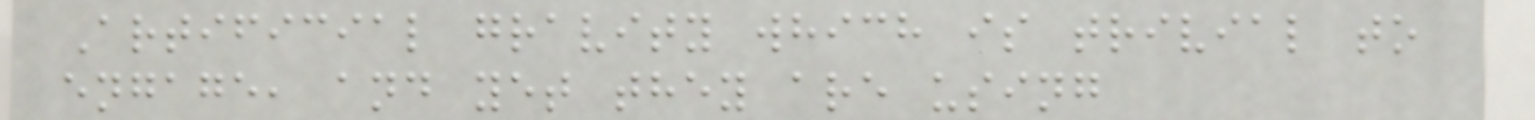Artificial gravity which is trivial to
engage, and yet they are using
